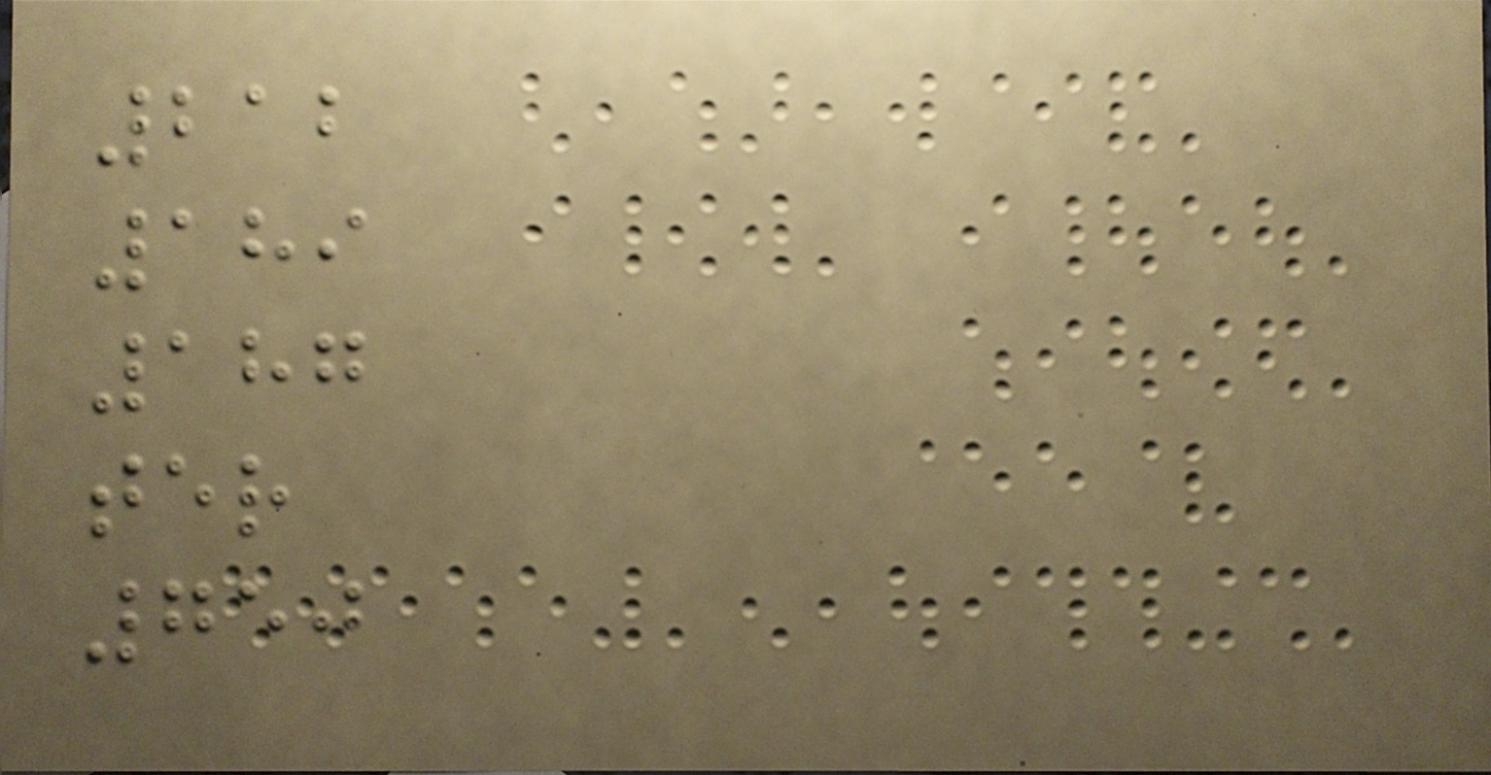212
189
187
ter
750
